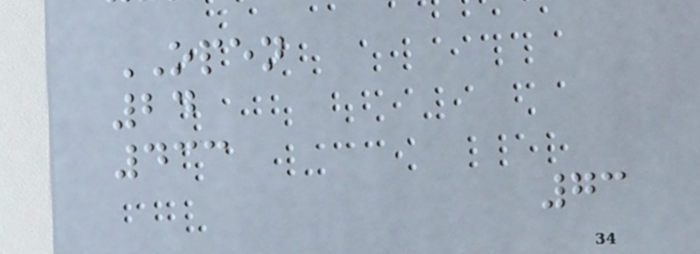OPEN
24
433
73
